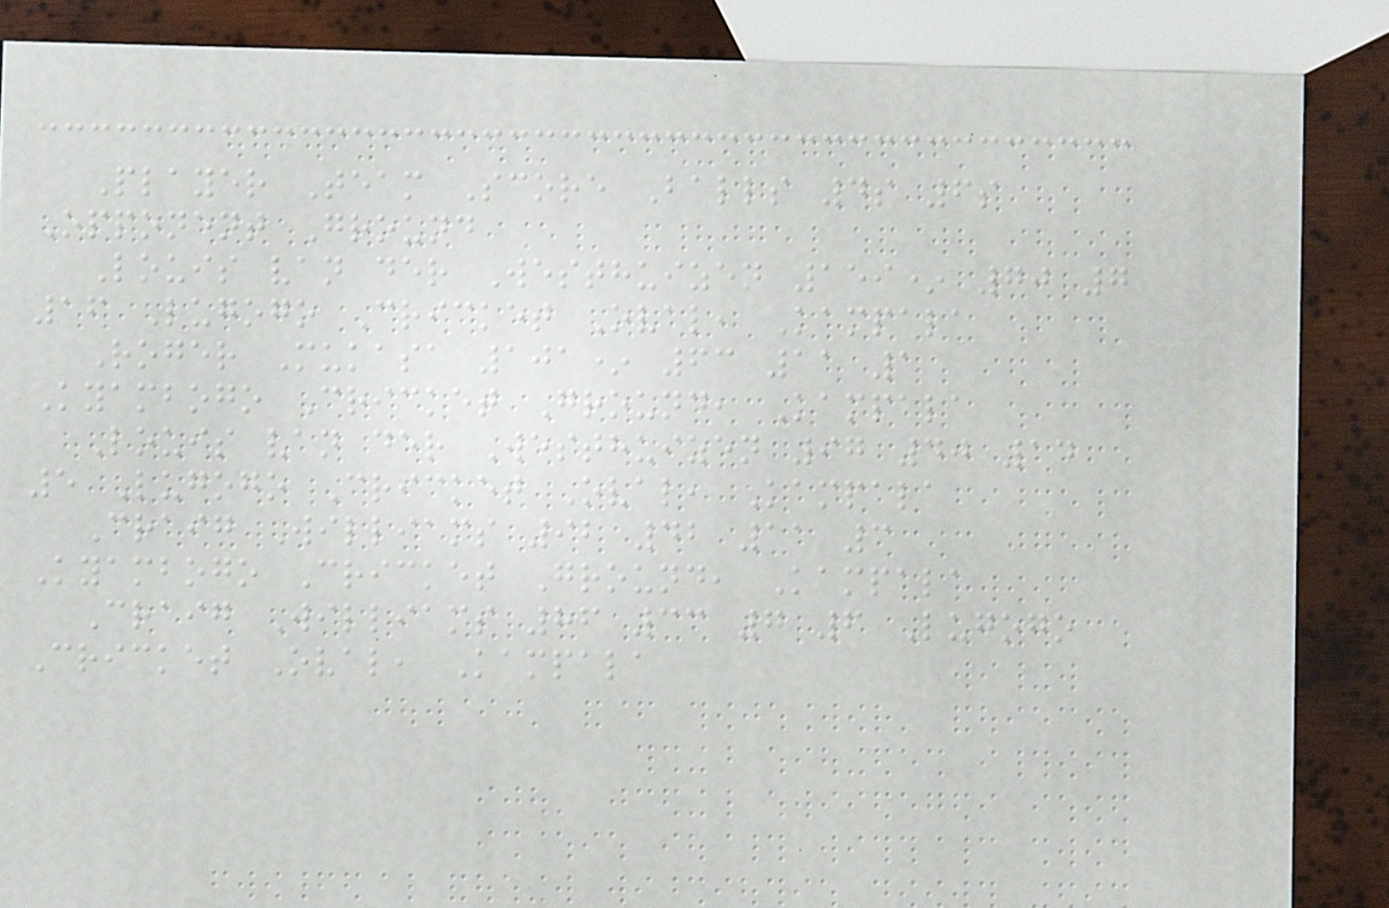Player Team Score Balls 4s 6s
Opponent Ground
Louis van der Westhuizen 159* 70 7
16 Lugogo Cricket Oval, Kampala
Roger Mukasa 101* 63 11 1
Kyambogo Cricket Ground, Kampala
Louis van der Westhuizen 97 40 14
5 Lugogo Cricket Oval, Kampala
Craig Williams 92 42 11 3
Kyambogo Cricket Ground, Kampala
Craig Williams 86 33 7 6 Lugogo
Cricket Oval, Kampala
